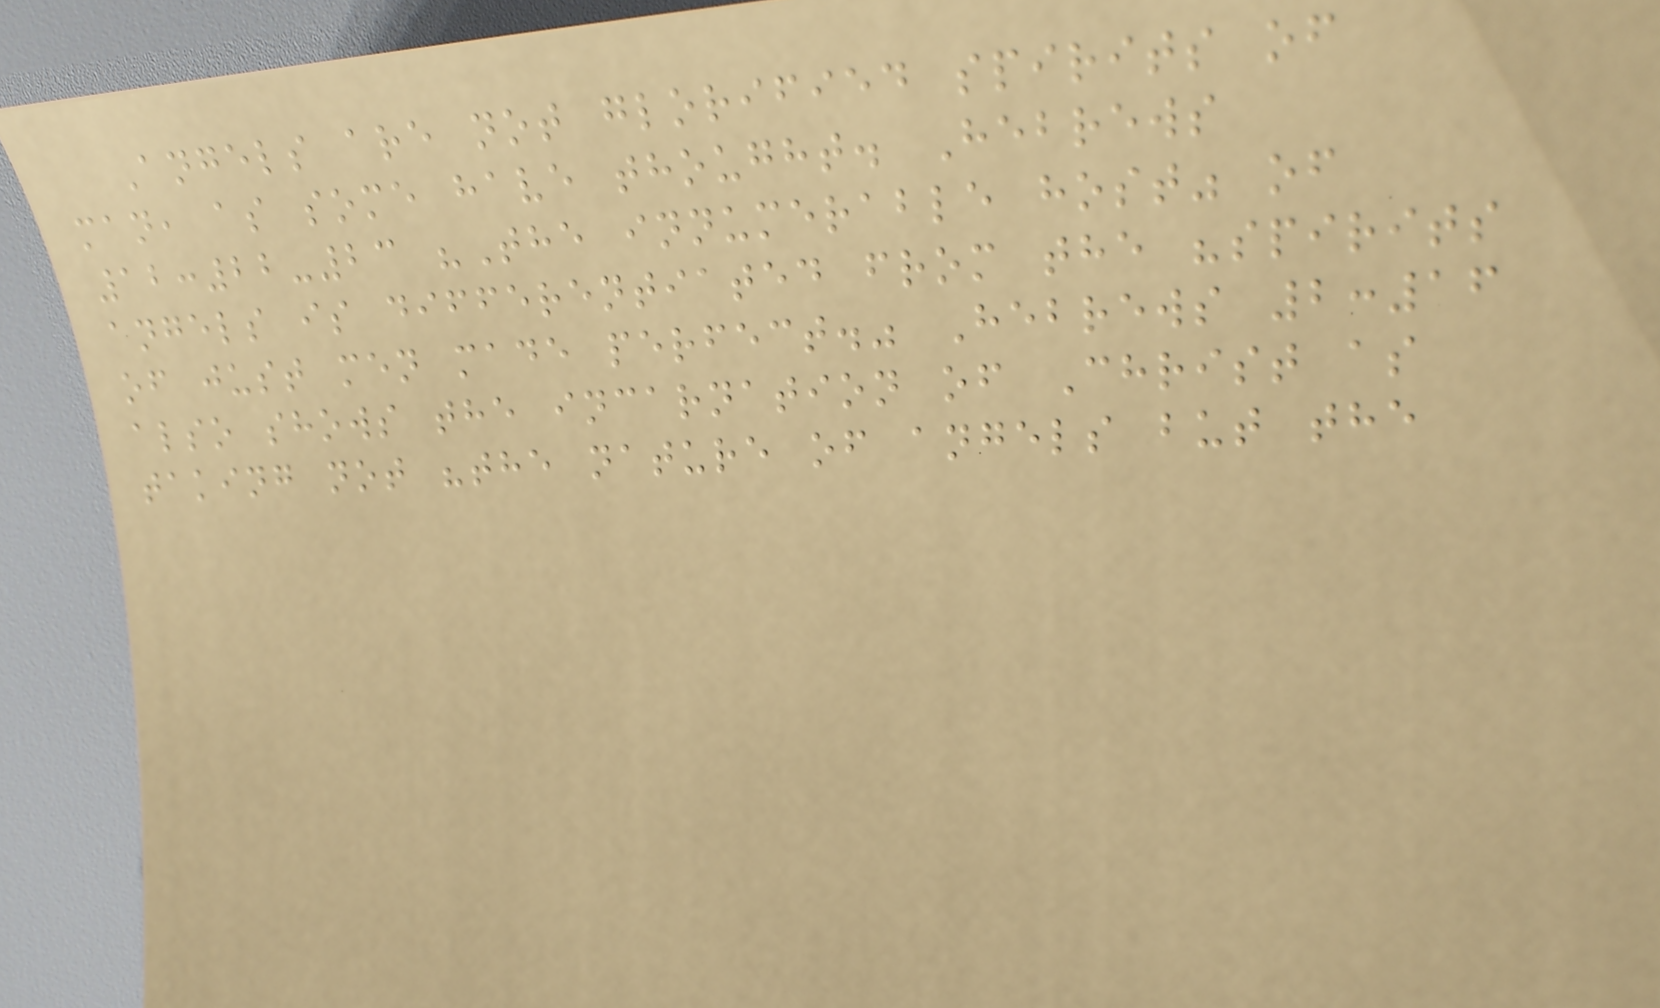Angels are not glorified spirits of
man, as some have thought. Hebrews
12:22-23 "The innumerable host" of
angels is differentiated from the "spirits
of just men made perfect." Hebrews 2:16
also shows the incarnation of Christ as
taking not "the nature of angels but the
